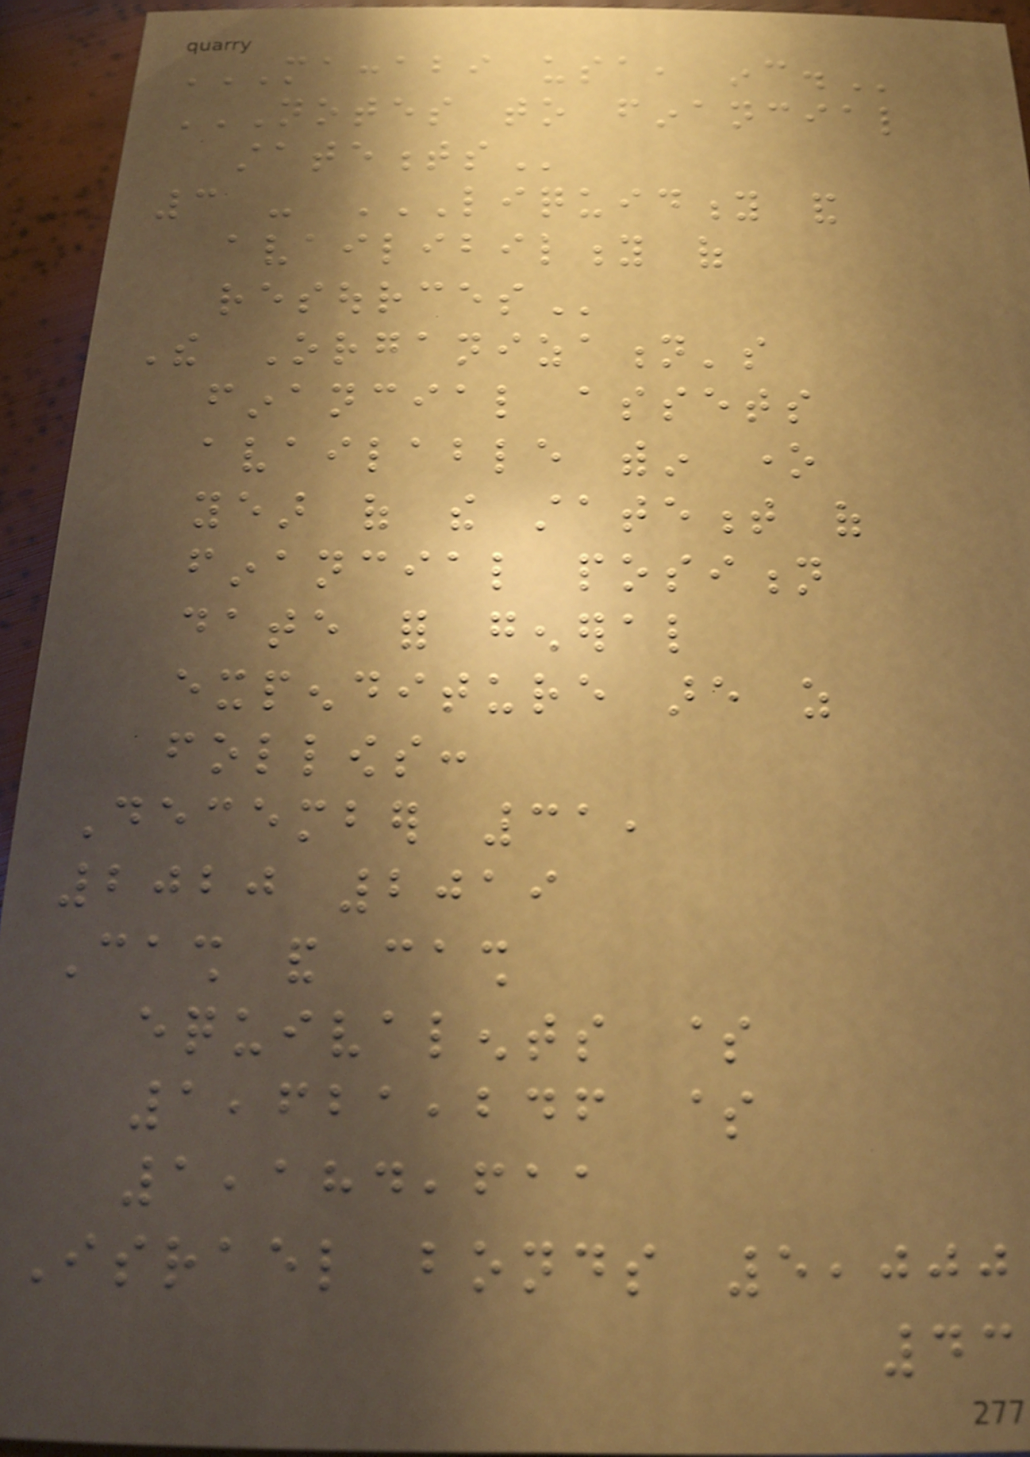MACCABI USA, INC.
NOTES TO FINANCIAL
STATEMENTS
3 - LIQUIDITY AND
AVAILIBILITY OF
RESOURCES
The Organization's
financial assets
available within one
year of the statement of
financial position
date for general
expenditure are as
follows:
December 31,
2020 2019
Cash and cash
equivalents $
1,621,246 $
1,184,611
Israel bonds 5,000
43
